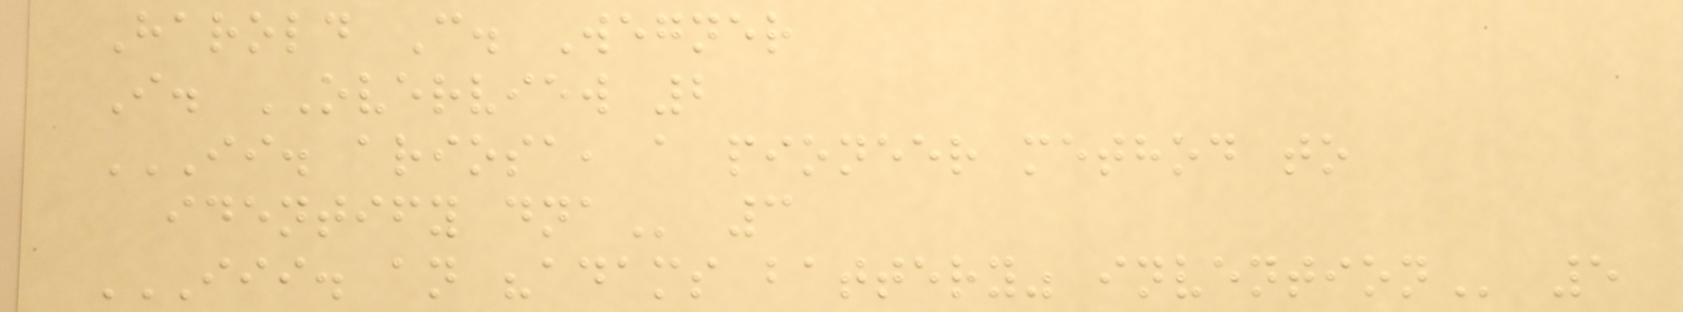Harold C. Wegner
I. OVERVIEW 2
II. ARIOSA, A PIONEER METHOD TO
IDENTIFY DNA 3
III. AN "ADAMS BATTERY" INVENTION 5
